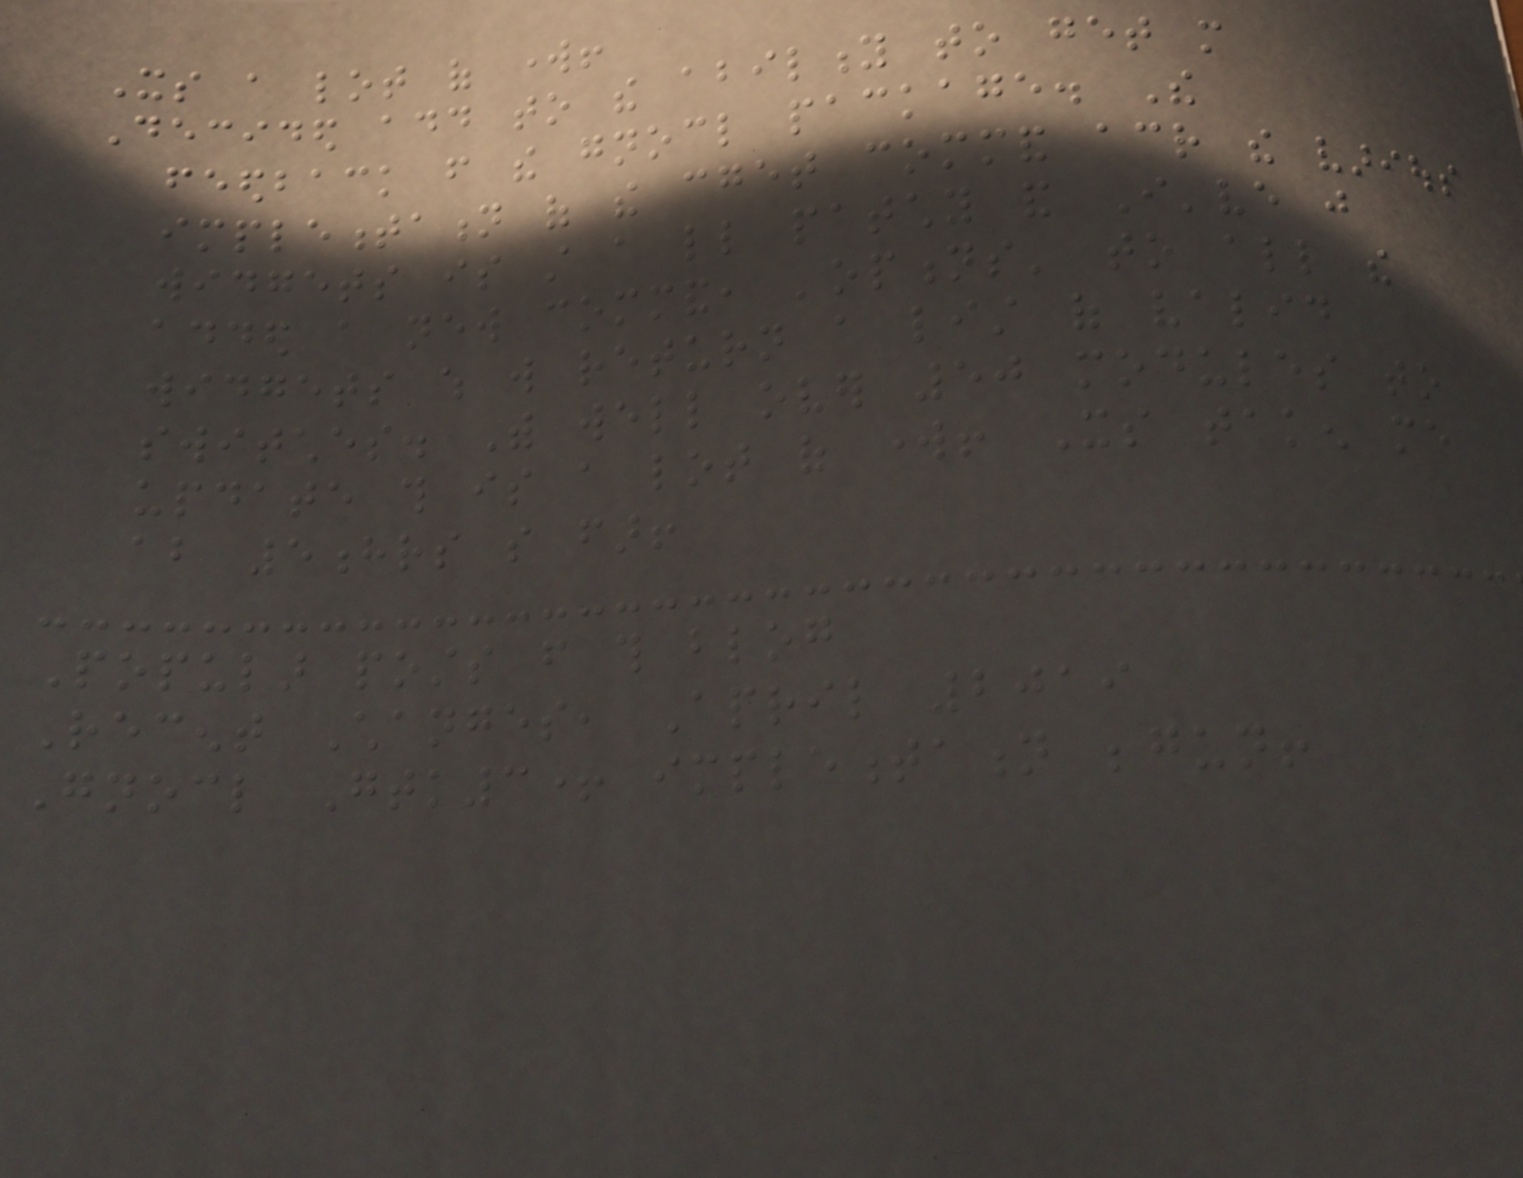Its a lot of work!
Decided add to the ability to get more
feedback from the gnocl package. The
implementation of the cget command across the various
widgets is still a little patchy and I've just
added a new command, 'options' to all the
widgets which will return a list of valid
switches. With well over 50 modules to
update this is a lot of work! Its taken me
about 5hrs so far!
Popular posts from this blog
Recent Changes, April 2019
Gnocl Gtk3+ implementation begun!
